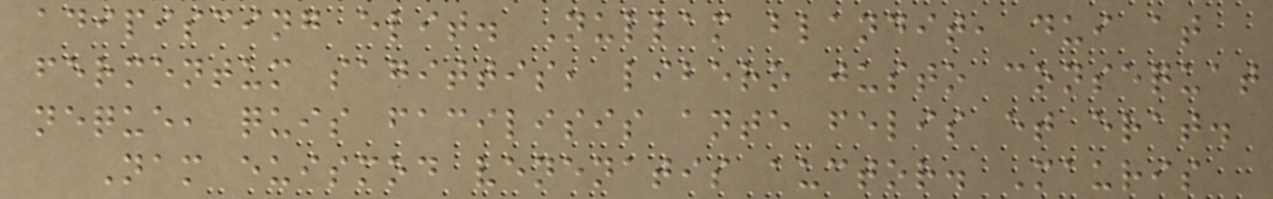adipiscing elit. Nullam blandit, dui at
fermentum sagittis, libero justo consequat
neque, quis facilisis ante felis et erat.
Nam euismod venenatis auctor. Mauris
